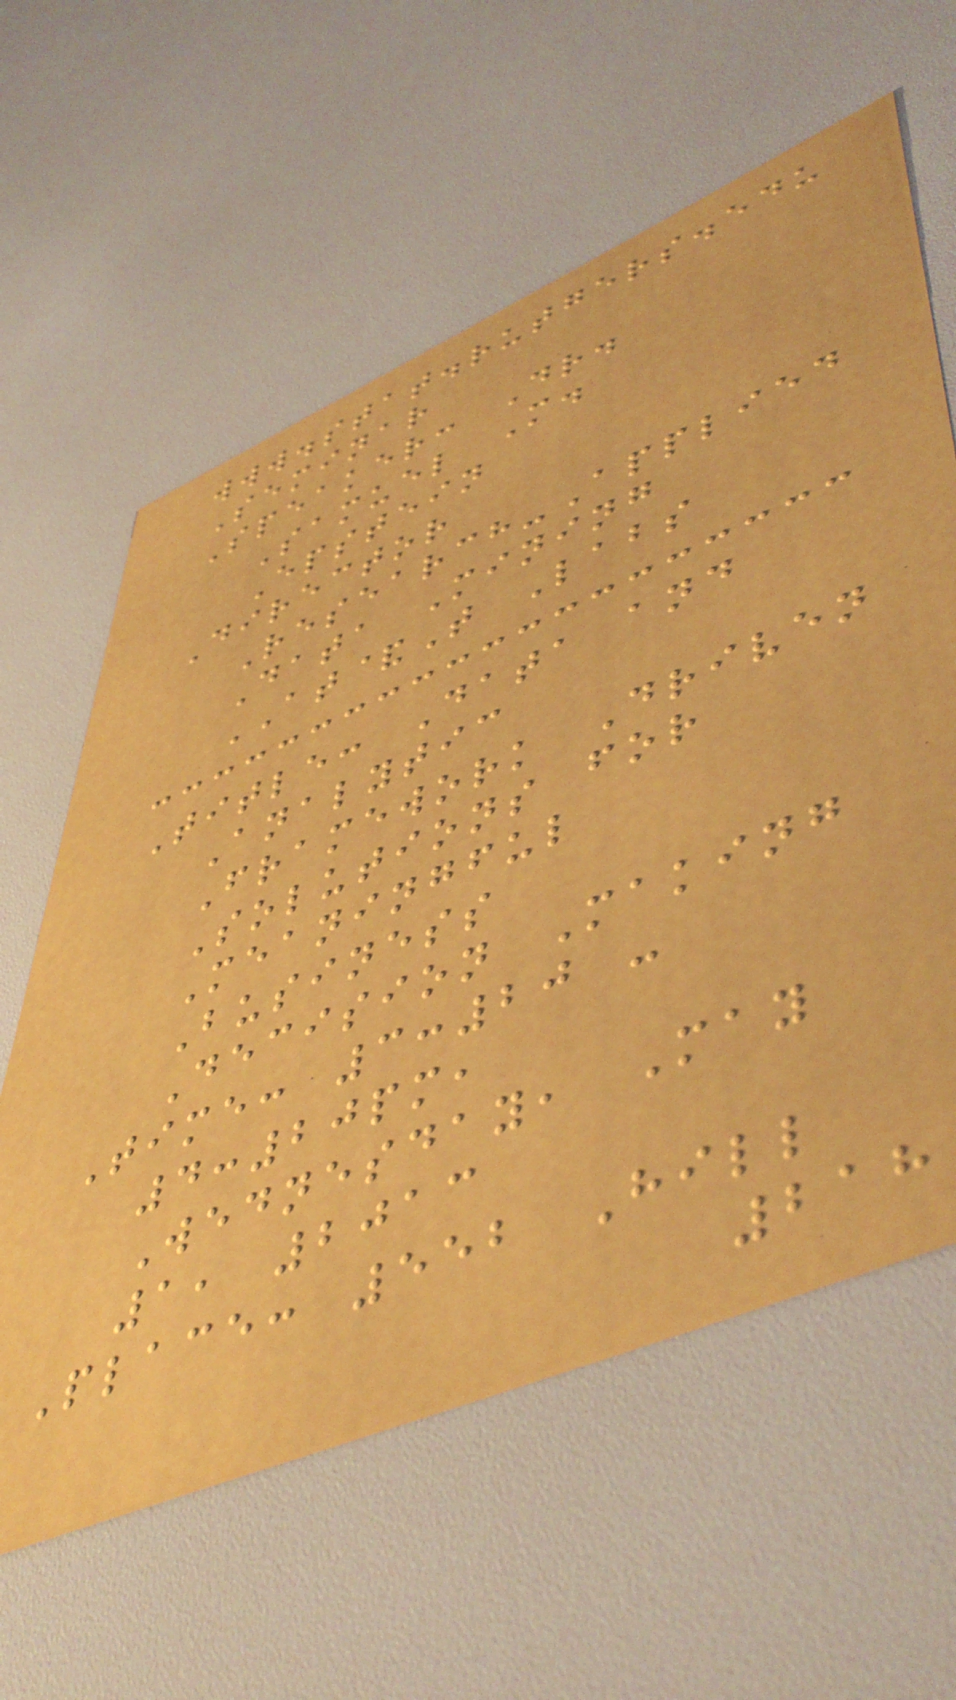www.stat.rutgers.edu
Seminar
Speaker: Dr.
Samuel M.
Epstein
Director
Research-Applied
Data Mining
AT&T Labs
Title: Data and
Analytic
Framework Driven
Solutions for
Meaningful
Business
Decision Making
Time: 3:20 -
4:20pm,
Wednesday, May
1, 2013
Place: 552 Hill
218
